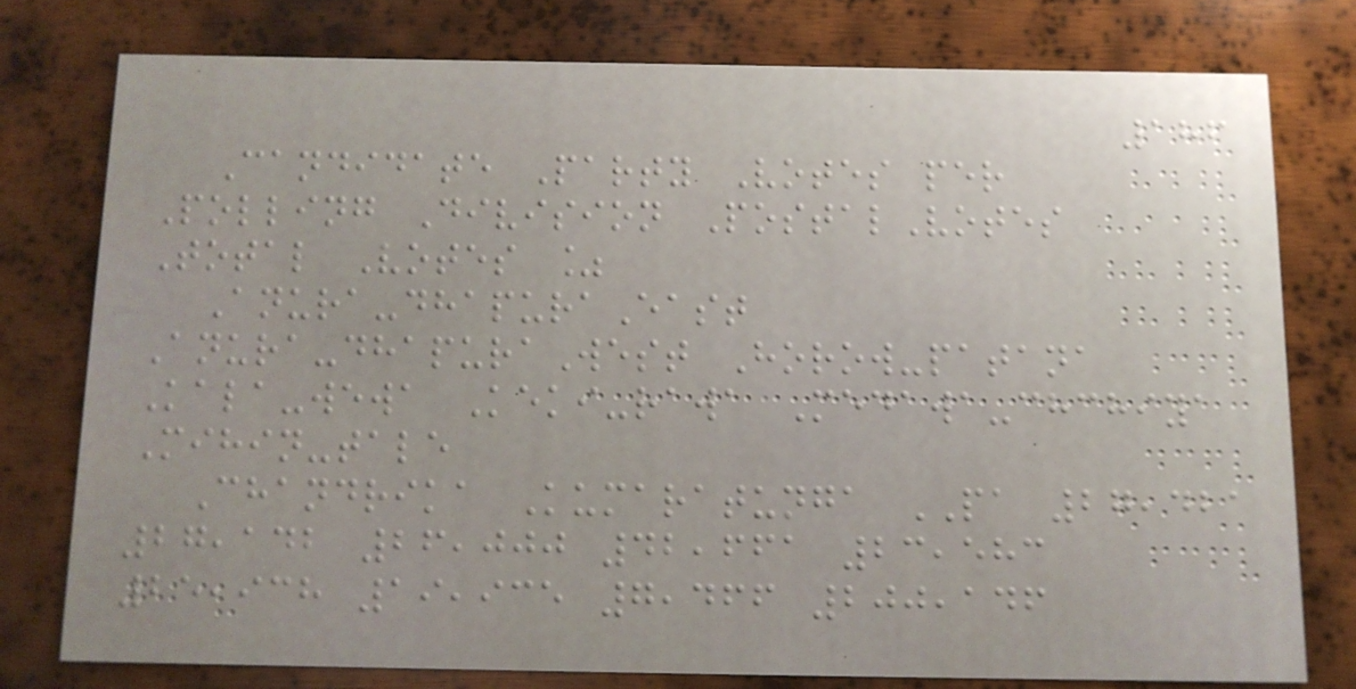186
Candidate Party Votes per
Polling Division PostalVotes
Total Votes %
Anura-dhapuraEast
Anura-dhapuraWest Horow-patana
Kala-wewa Keki-rawa Medawa-chchiya
Mihin-tale
Chandrika Kumaratunga PA 27,421
27,142 26,000 42,661 23,583
25,938 19,935 7,466 200,146
